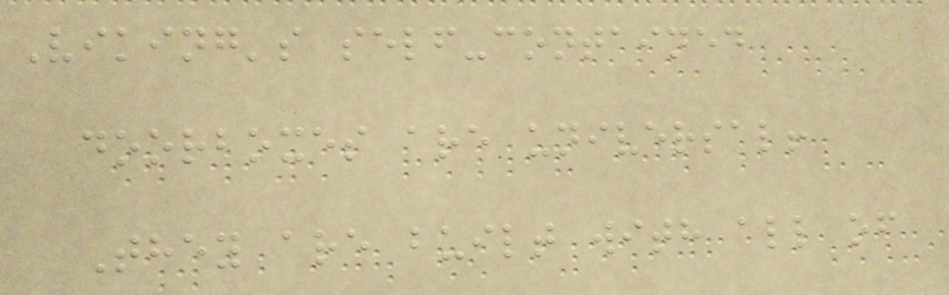Viking's self-contained
doorboxes are universal!
They are built with all of
